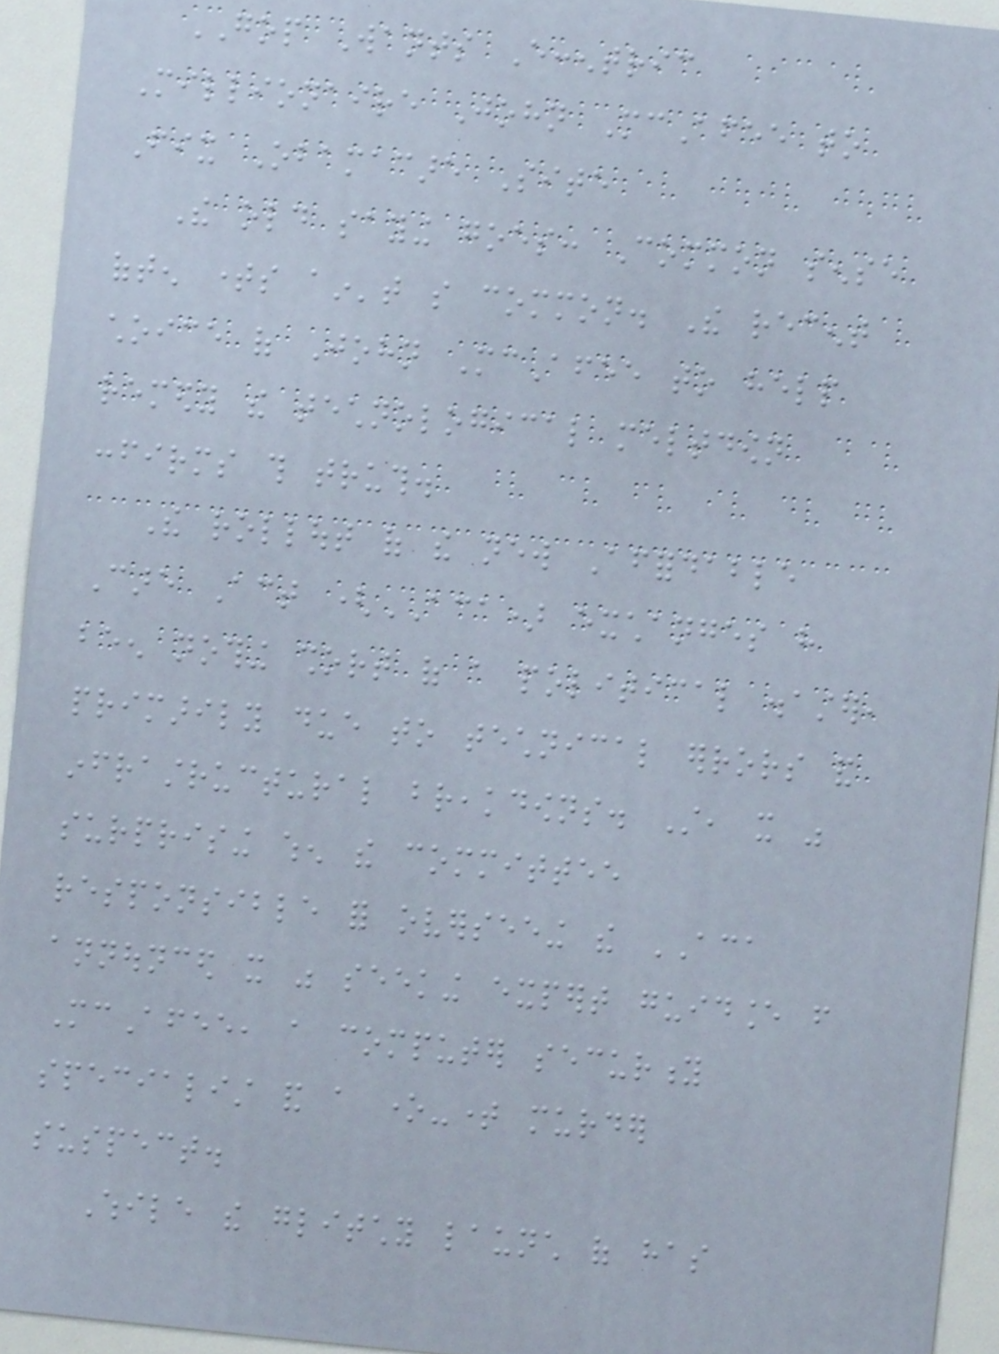GOP Wants Eccentric
Millionaire John McAfee to
Fix Obamacare Site
The old saying goes: Common sense
often times ain't so common. The recent
choice of John McAfee to help
remedy the technological meltdown
confirms this truth.
The rollout of the new Affordable
Care Act (ACA) exchanges have
been nothing short of a political disaster,
primarily due to technical errors and
infrastructural breakdowns. Still, it was
surprising when the committee
responsible for overseeing the ACA
announced it was seeking expert guidance from
McAfee, a computer security
specialist and a one-time murder
suspect.
While the glitchy launch of has
